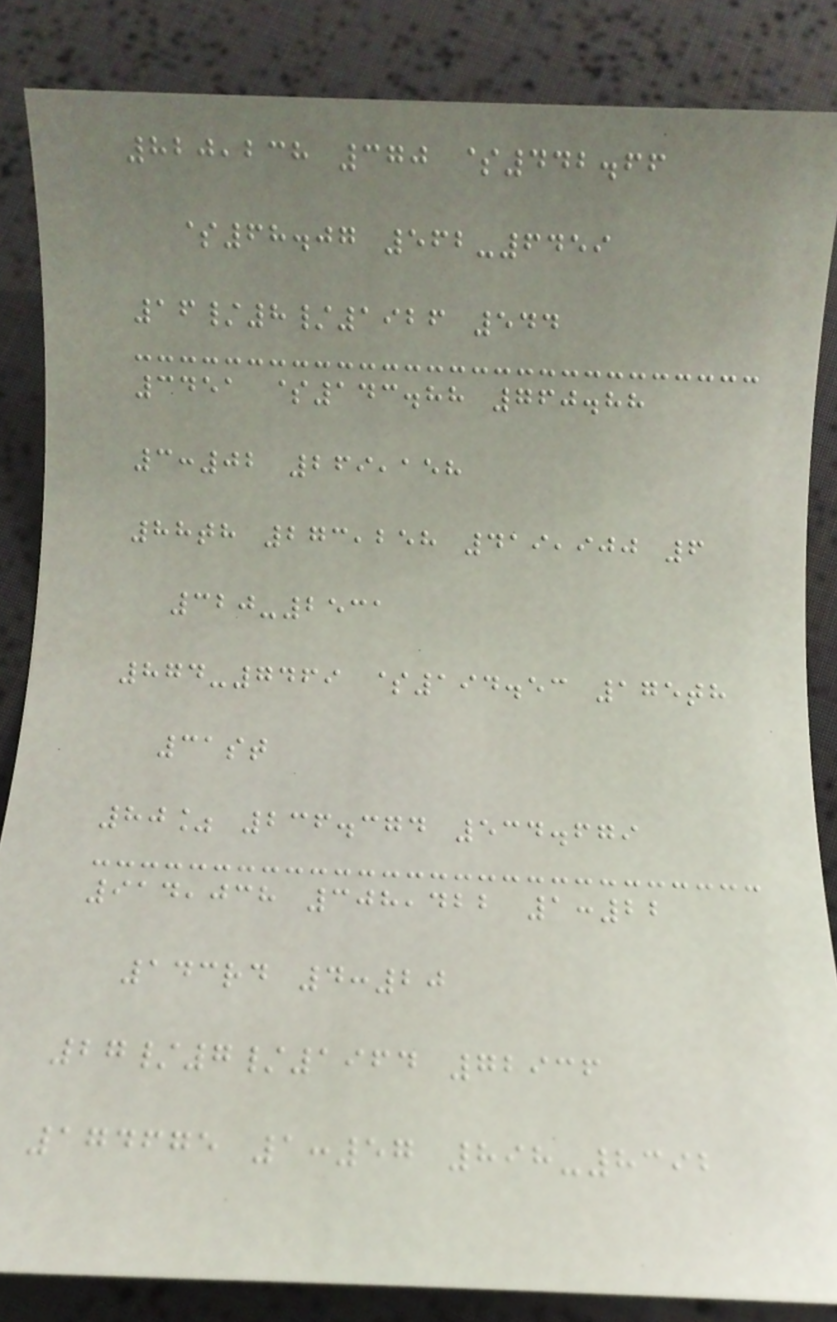820,238 370 $442.66
$68.07 562-6459
16/8/1926 544
3451 $143.88 760.88
3:02 269,158
88th 273,258 419,900 6
320-2531
874-7469 $194.53 175th
31st
80% 236.374 534.679
914,038 308,422 1:22
143rd 4:20
27/7/1964 72936
174675 1:57 898-8392
